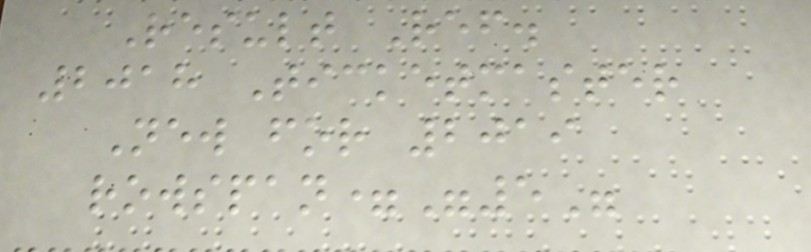Result Ref.
2018 Ticketmaster
New for 2019
rowspan="5"
